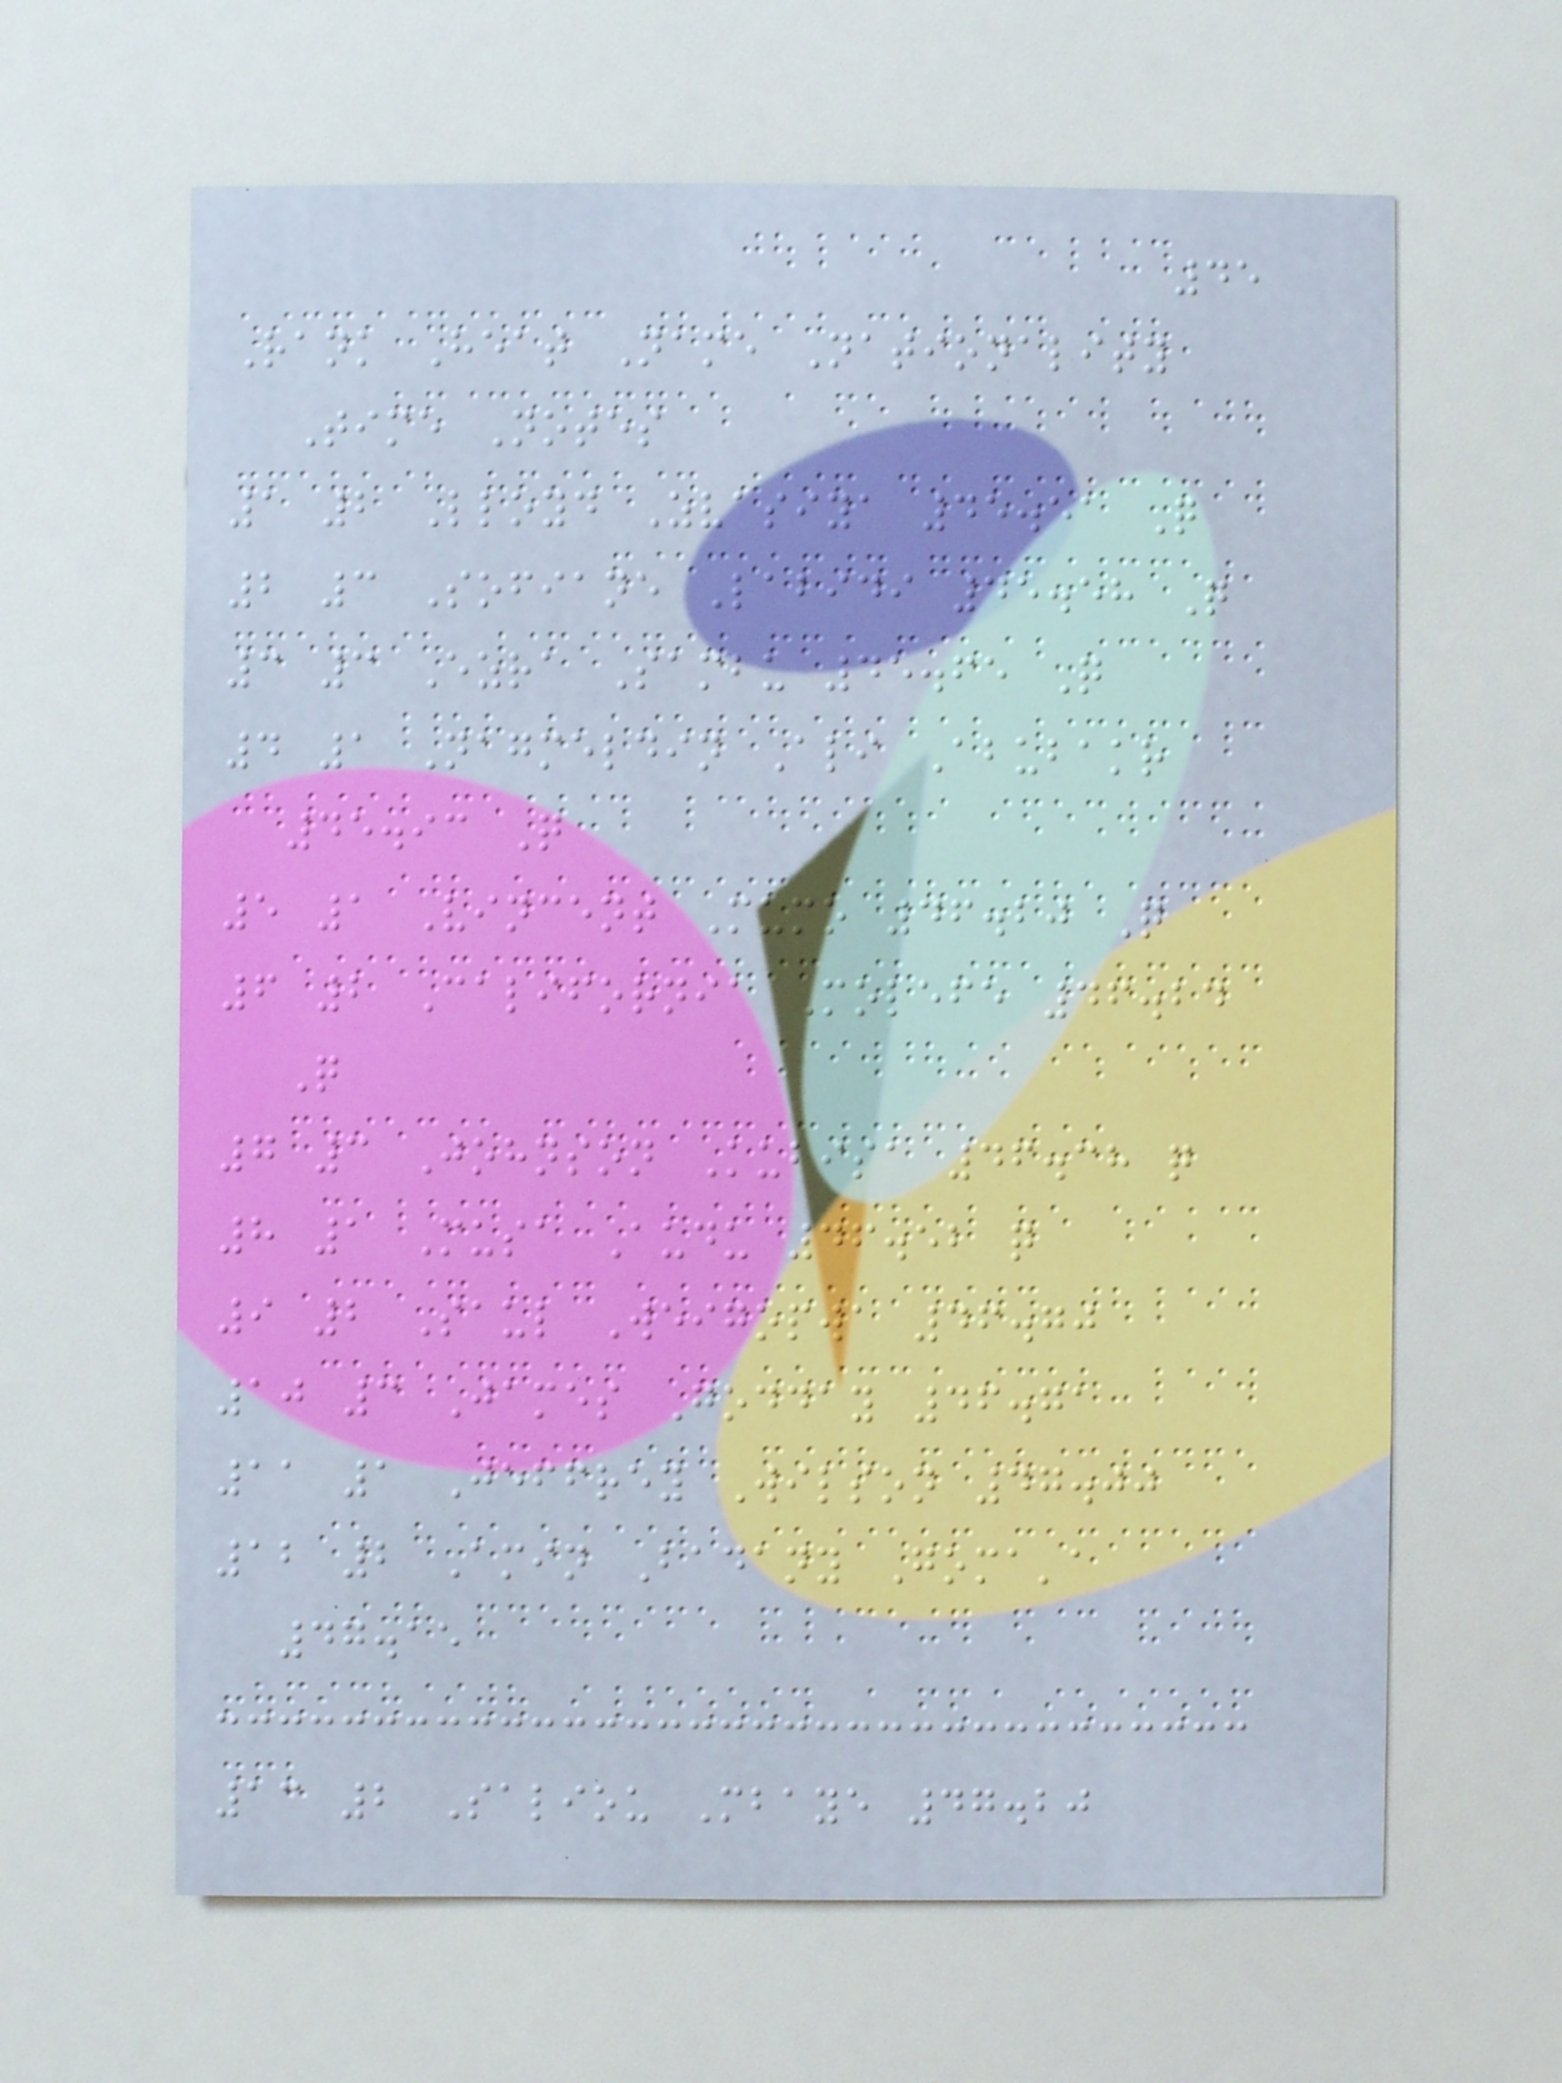45
Rank Heat Name Nationality
Time Notes
1 2 Lloyd Zvasiya 45.51 Q
2 3 Sofiane Labidi 45.58 Q
3 3 Ezra Sambu 45.65 Q
4 1 Nagmeldin Ali Abubakr
45.93 Q
5 1 Vincent Mumo 46.20 Q
6 2 California Molefe 46.24
Q
7 3 Johnson Kubisa 46.38 q
8 1 Musa Audu 46.52 q
9 2 Saul Weigopwa 46.70
10 3 James Godday 46.71
11 1 Jeffrey Wilson 47.00
12 2 Amin Badany Goma'a
47.15
13 2 Saliou Mbaye 47.20
